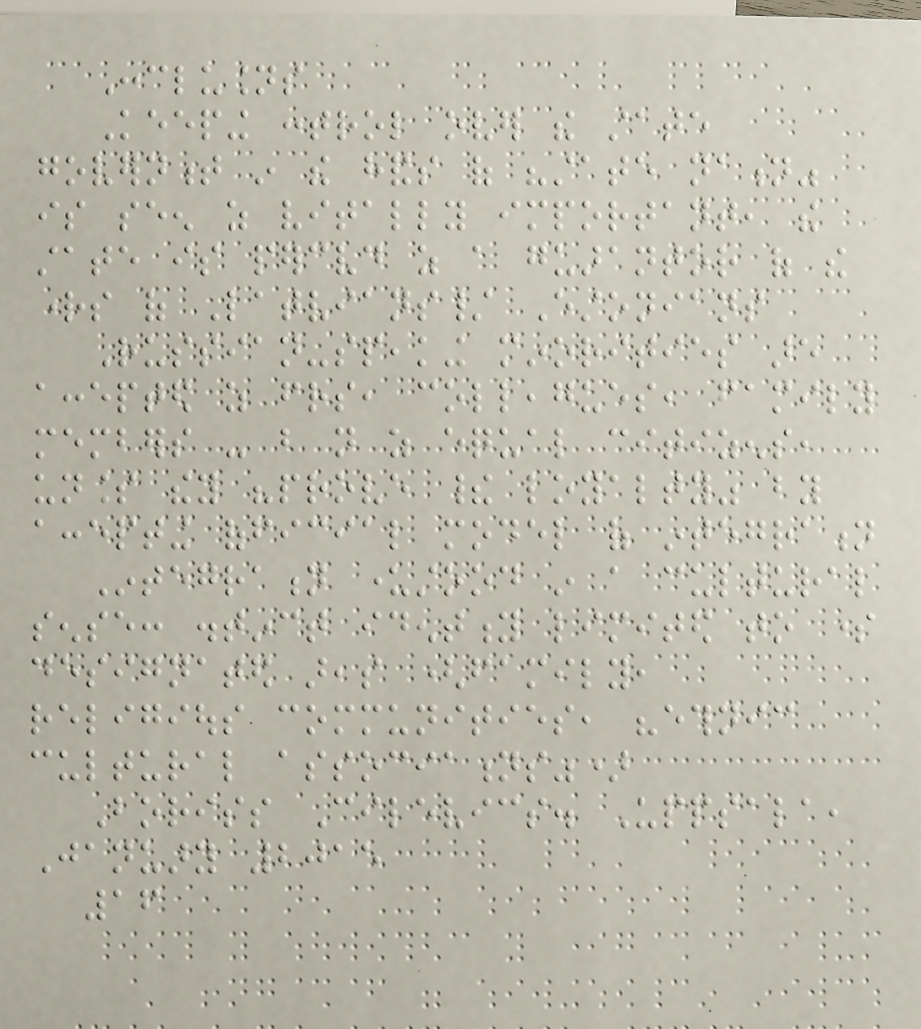Conclusions
Keeping control over the state
government in the hands of "state nation"
is seen as vitally important, the
state is perceived as a guarantor of the
rights of Latvians/ Estonians
Russian-speaking minorities are
accepted as friends, colleagues, family
members - but not as equal citizens,
unless they "prove their loyalty" by
accepting official model of integration
Integration understood in a cultural
sense: distinct identity limited to some
designated areas (family,
religious communities, "ethnic
cultural associations")
Boriss Cilevics. Uppsala,
January 2015
16
